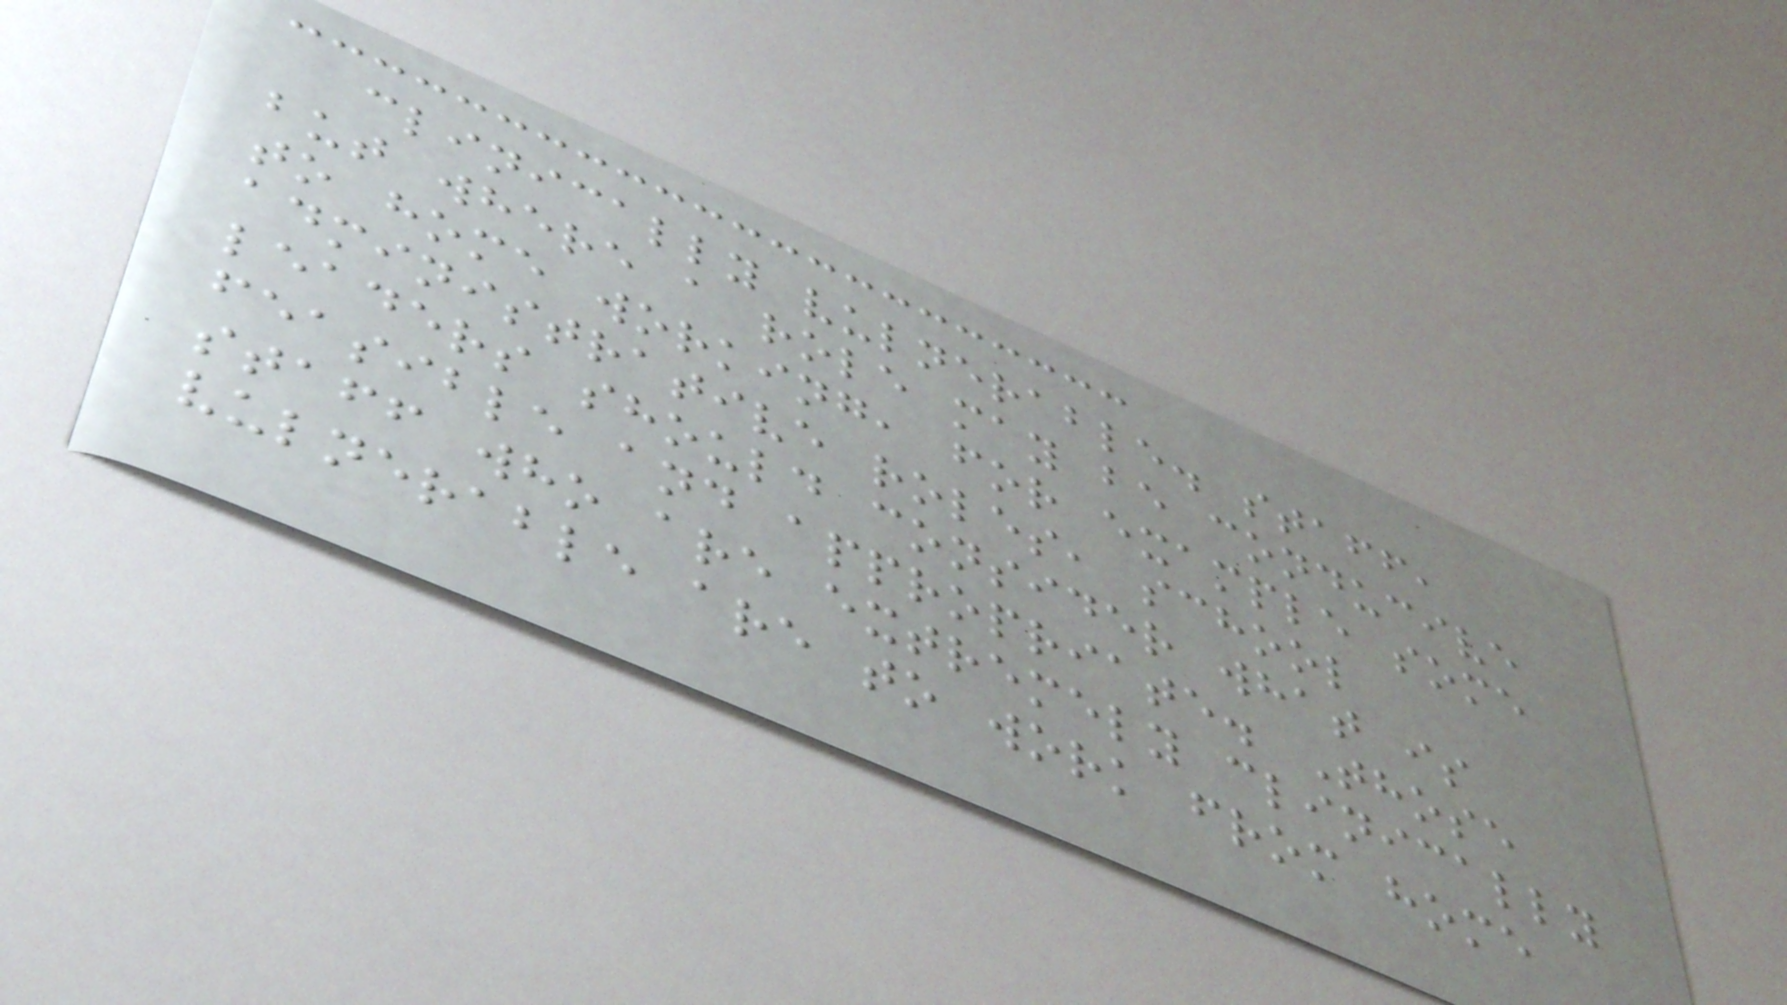clinically vulnerable. staff,
but where a role may be conducive
to home working, for example some
administrative roles, school
leaders should consider what is
feasible and appropriate. Those
staff who are extremely clinically
vulnerable are to work from home
